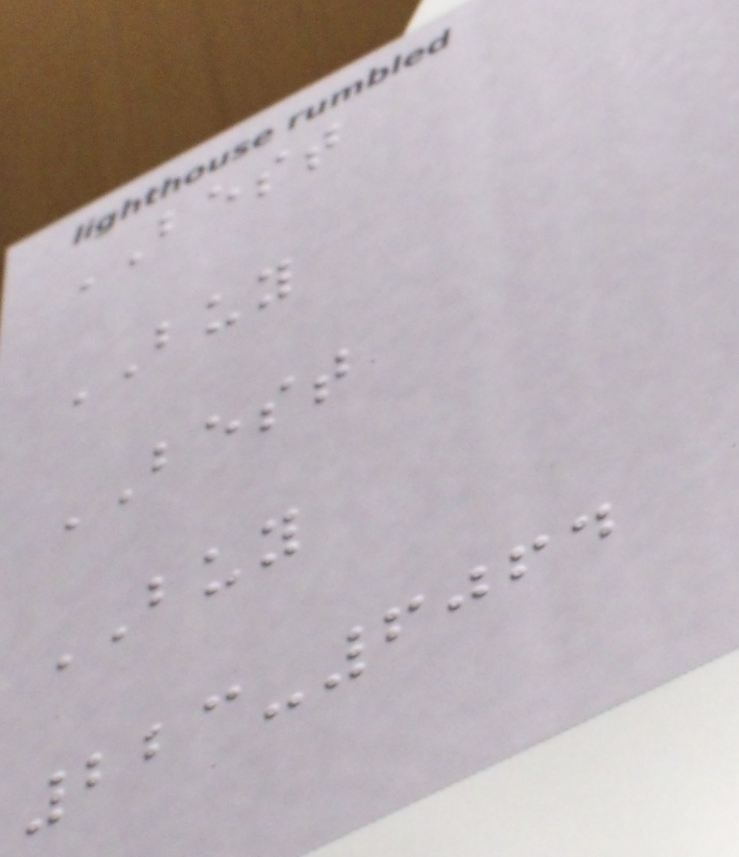BEST
BUY
BEST
BUY
223-6064
